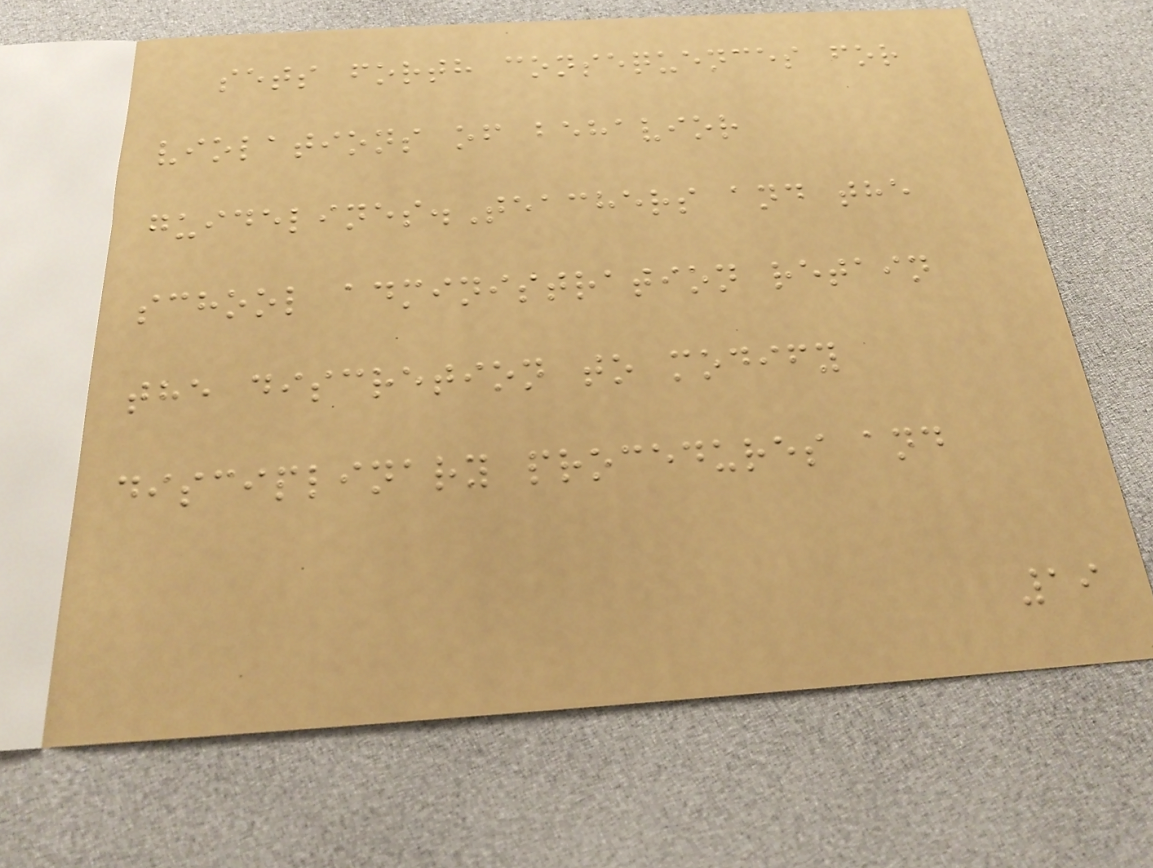sets forth consequences for
violations of behavior
guidelines.Teachers and the
school administration retain
the discretion to modify
disciplinary procedures and
19
